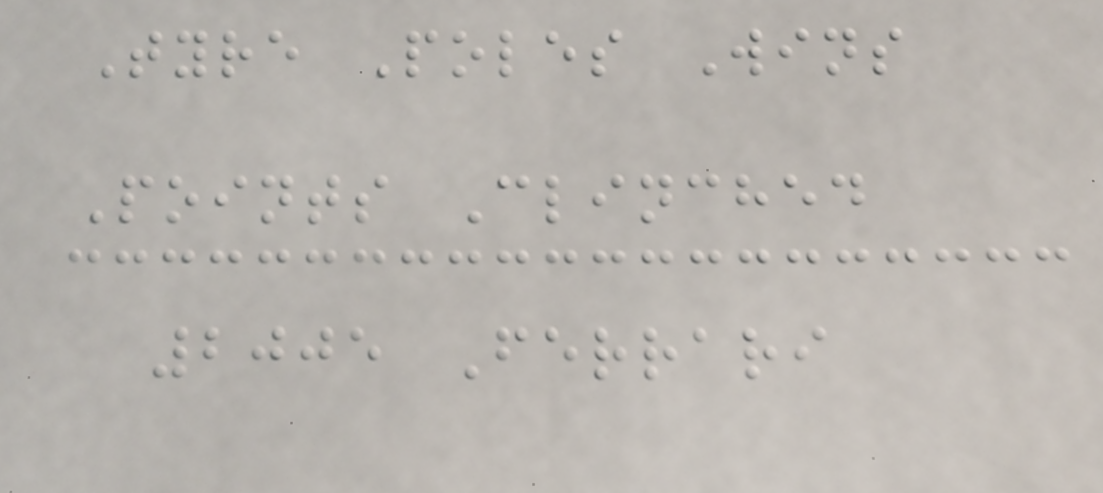Tyre Poles Wins
Points Clinched
2005 Ferrari
